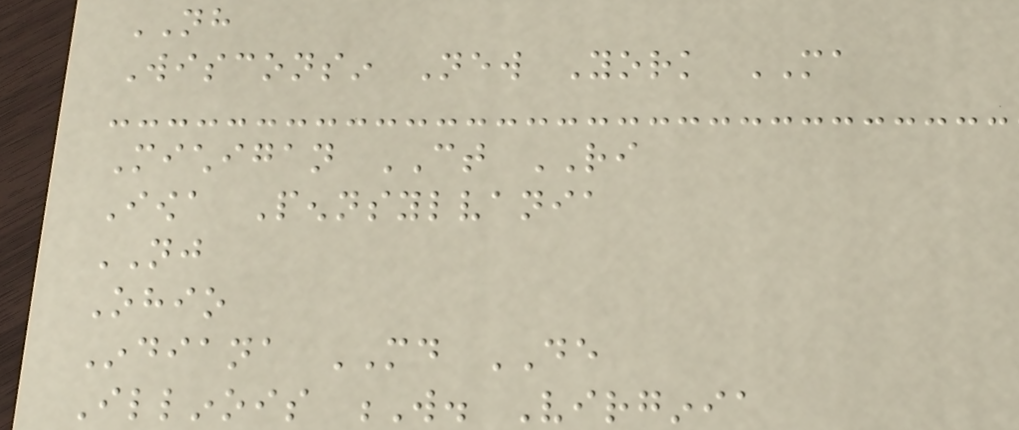NH
Wisconsin New York MA
Michigan CT RI
Iowa Pennsylvania
NJ
Ohio
Indiana MD DE
Illinois W. Virginia
